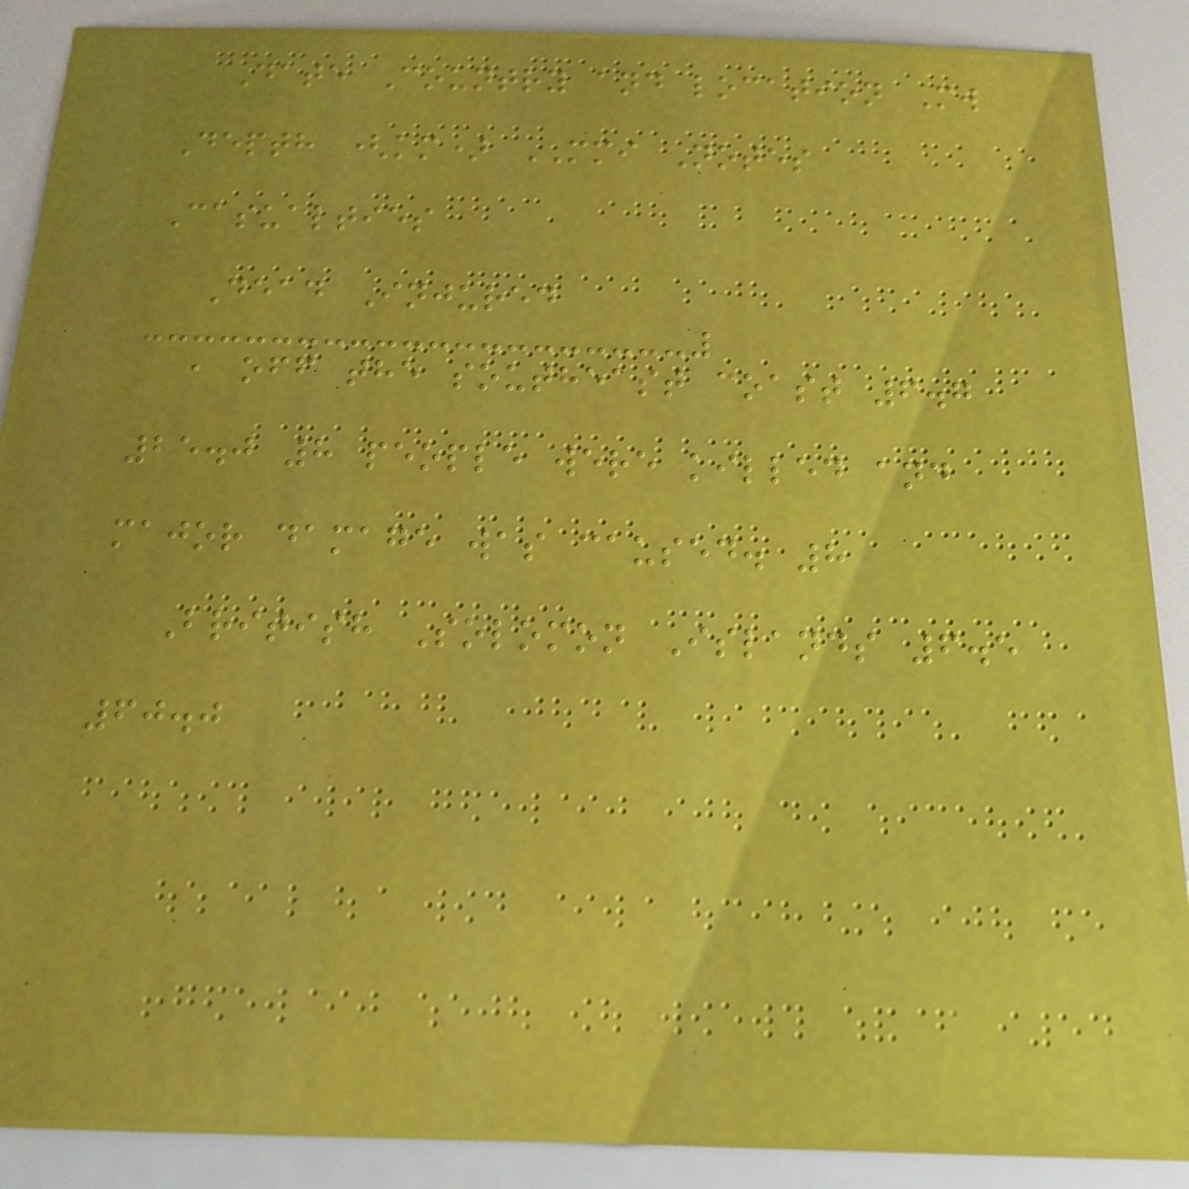Date Country and location Mw
Depth (km) MMI Notes
Casualties
Dead Injured
, off the southeast coast 6.7
25.0 8 people were killed and
major damage was caused. 8
British Solomon Islands 6.5
60.0
